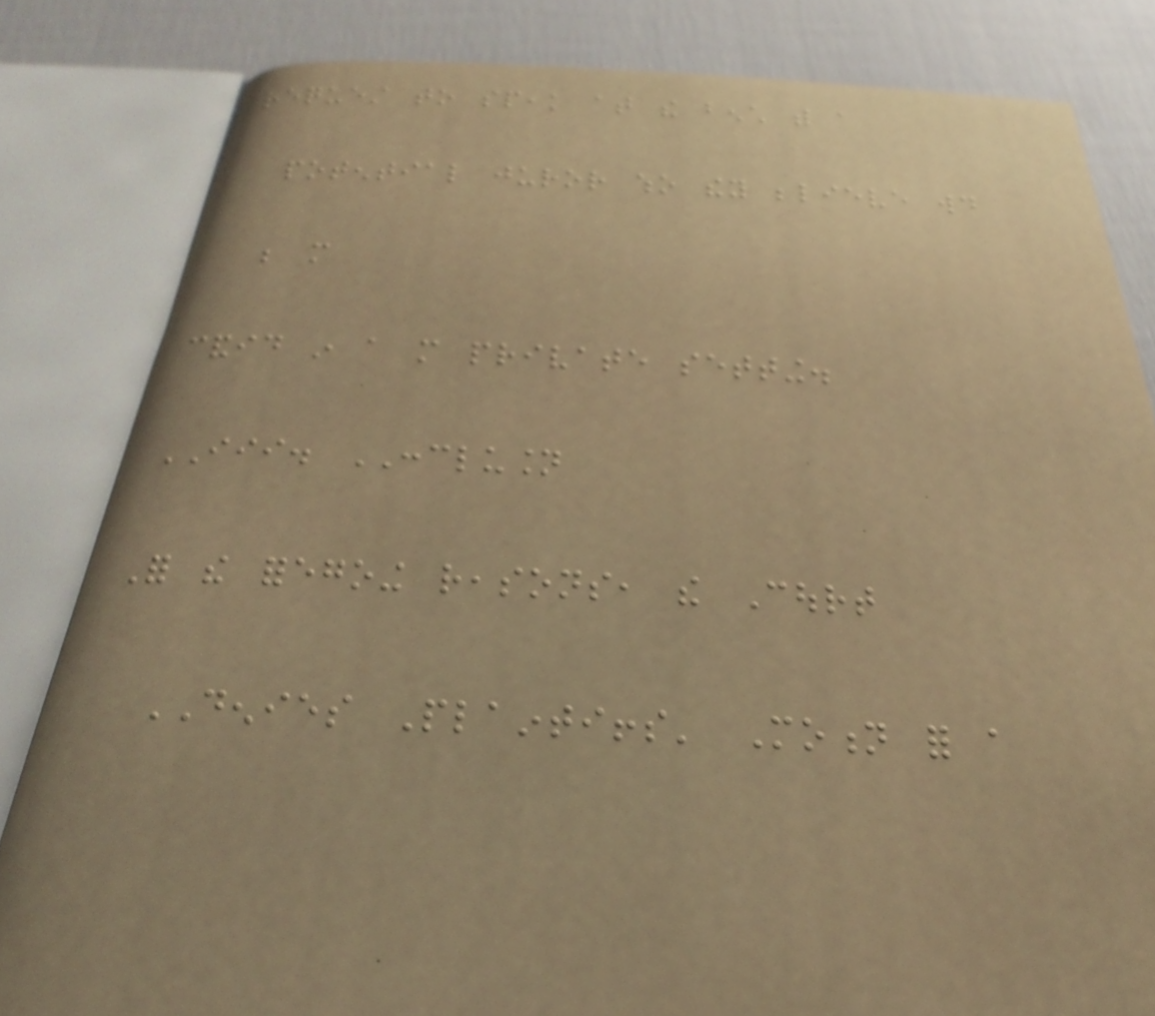request to speak at the bench with a
potential juror who they believe would
be more
candid in a more private setting.
III. CONCLUSION
For the foregoing reasons, the Court
DENIES Plaintiffs' Motion for a
